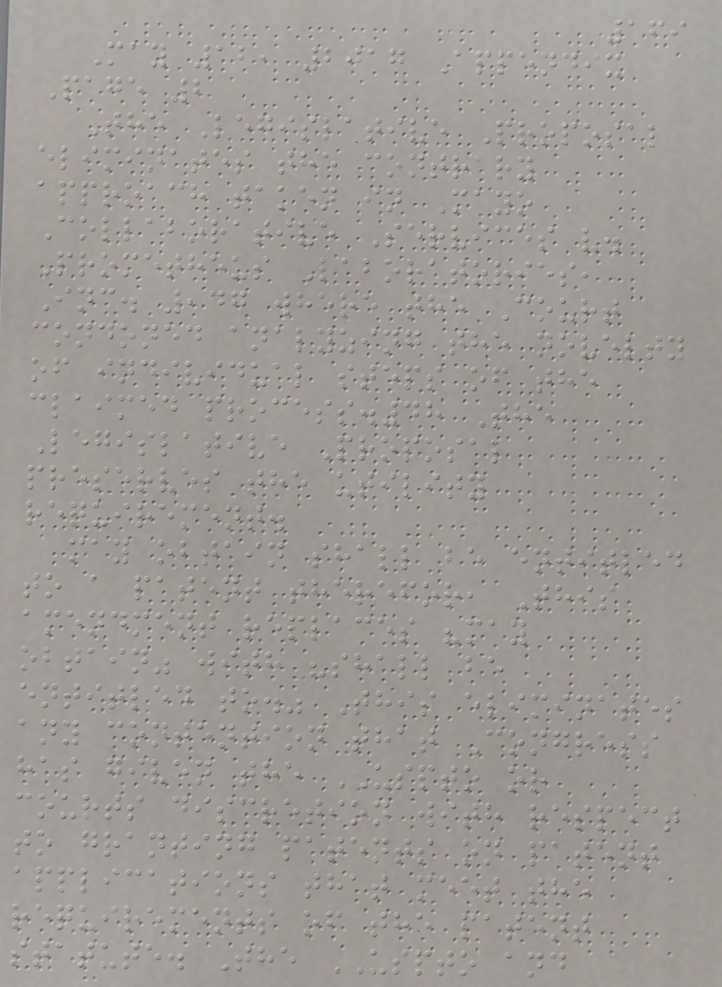169
May 12, 2017 Appendix
Page 2
The Legislative Proposal
eliminates the contrary
approach taken in Mayo
Collaborative Services v.
Prometheus Laboratories,
Inc. ,47 where the Court
condoned analyzing the novelty
of individual steps of the
claimed process.48 The
Legislative Proposal
preserves the utility
requirement.
may obtain shall be entitled
to a patent therefor, This
amendment replaces "may
obtain" with "shall be
entitled to." This eliminates
any contention that Congress
has given the USPTO or
courts discretion with respect
to granting patents on patent
applications that meet the
requirements of the patent
statute. The USPTO and
